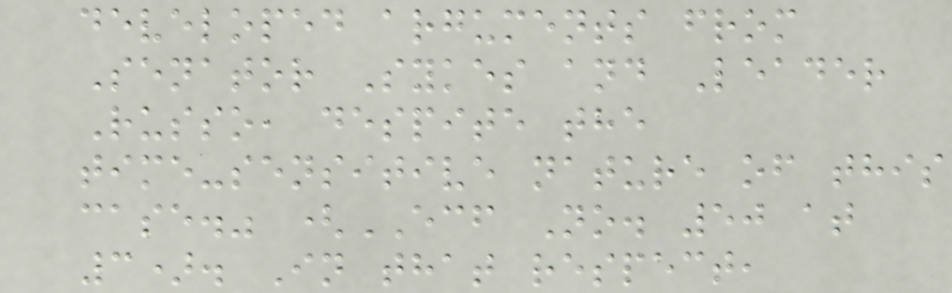developed arguments from
Senator Sykes and Leader
Russo, despite the
time-sensitive nature of this
case." (ECF No. 50 at
3). In that respect,
